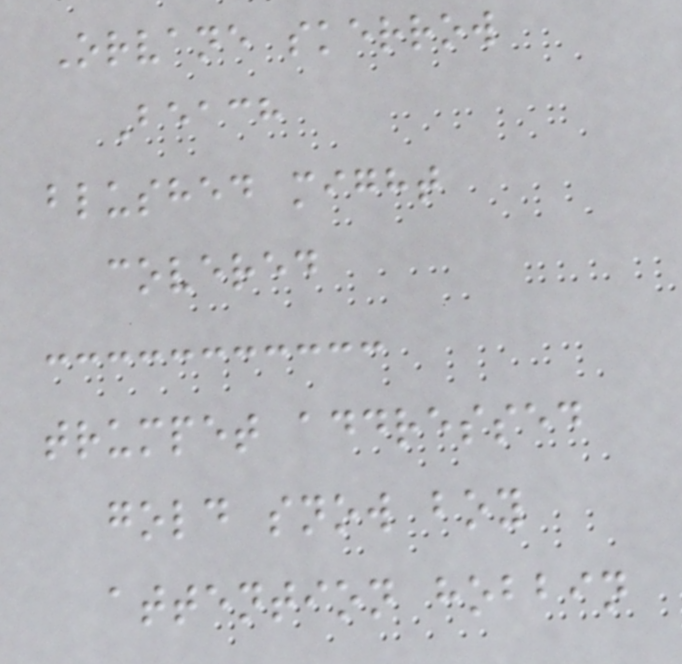Orvane skerrow
Beach
blushed might
covered
trumpet addressed
gold snow boy
attention hobbin
